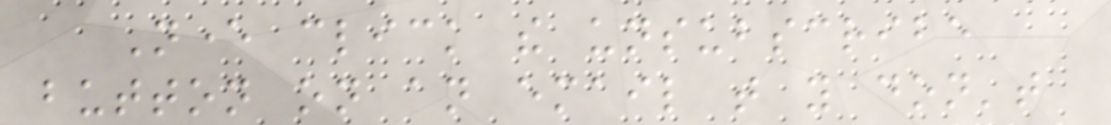Never click the unsubscribe
button on an email that you don't
